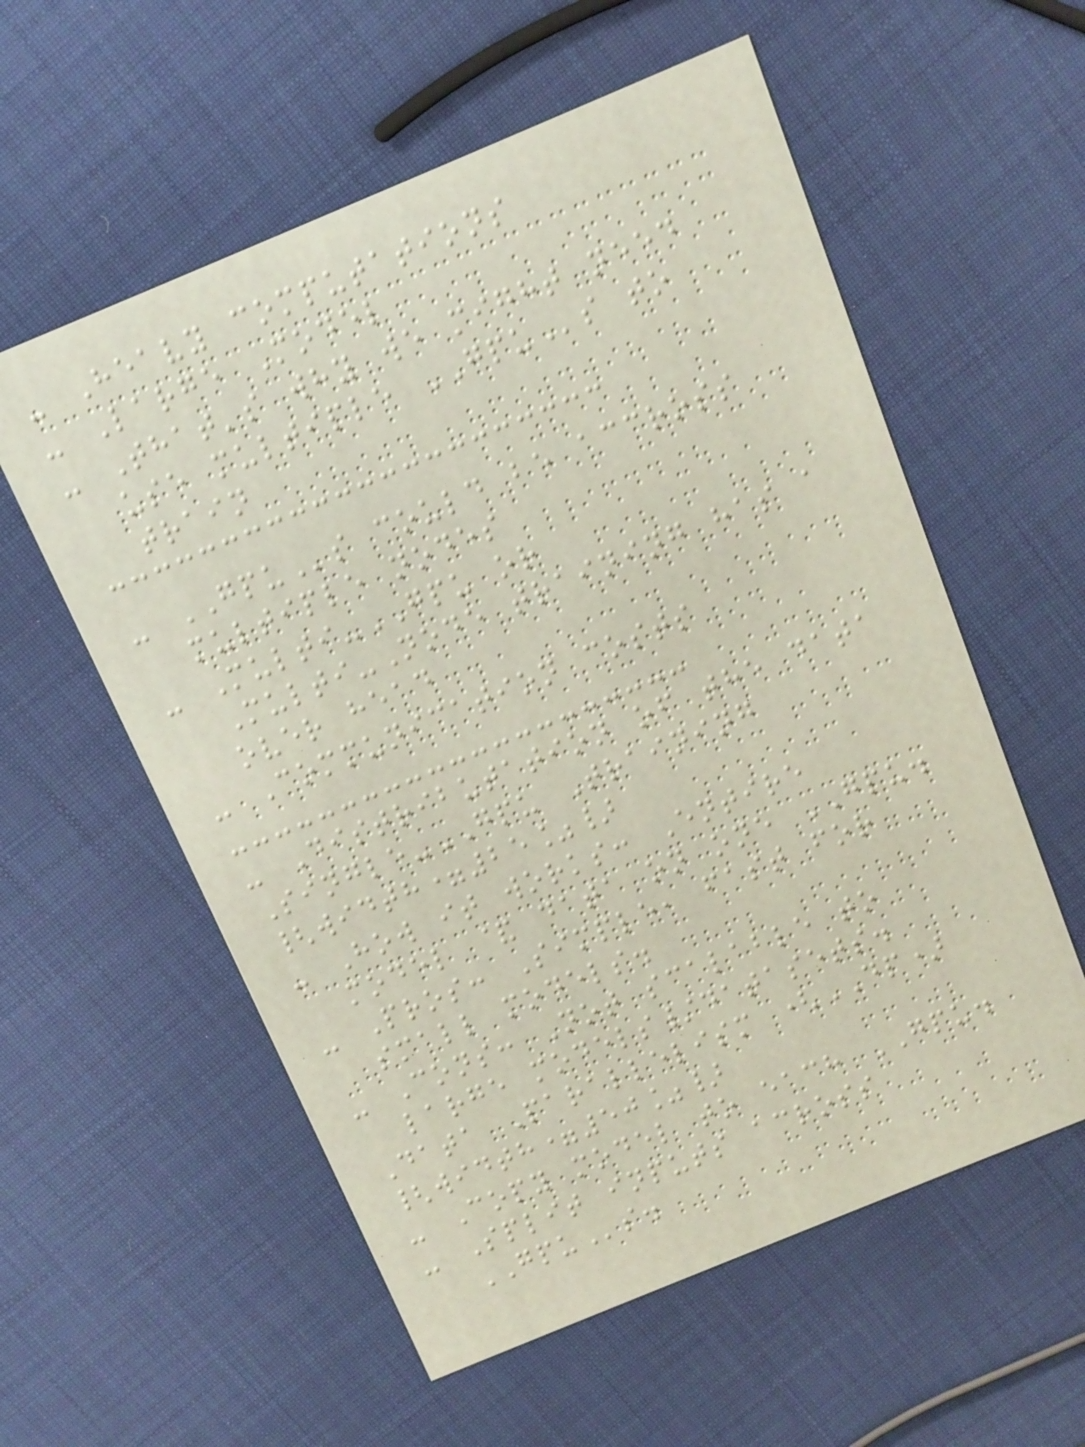- Heavy computations
- Large Model
- That's why we might need
use multiple GPUs to
train
- GPUs could be accross
multiple nodes
- Multi-GPU or
Multi-Node training has a
over head
- Communication costs
- Distributation of the data
Single-GPU Training
{width=25%}
- How it works: Entire
model & data on one GPU.
- Pros: Simple, fast for
small models.
- Cons: Not scalable to
large models/datasets.
Data Parallelism (DP)
{width=50%}
- Copy model to each GPU.
- Split inputs across
GPUs.
